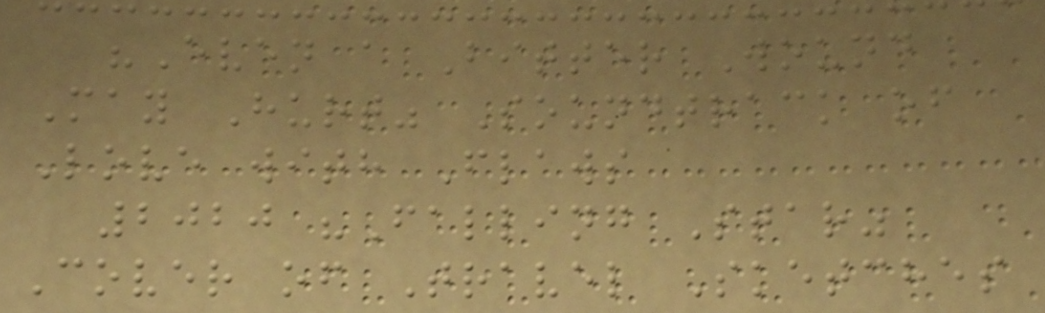"Even a Bitter Wound
May Hurt" Soundtrack of
Love with Flaws
2020 "Falling Star"
Cover of Travel Sketches
